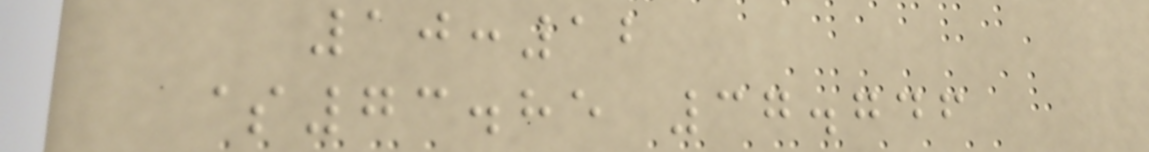10:12
$73.85 37.746
